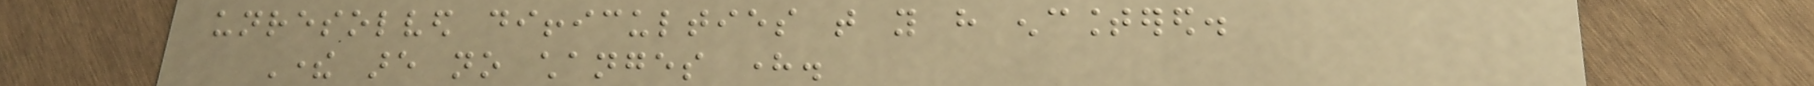unresolved difficulties that you have encountered.
There are no changes here.
